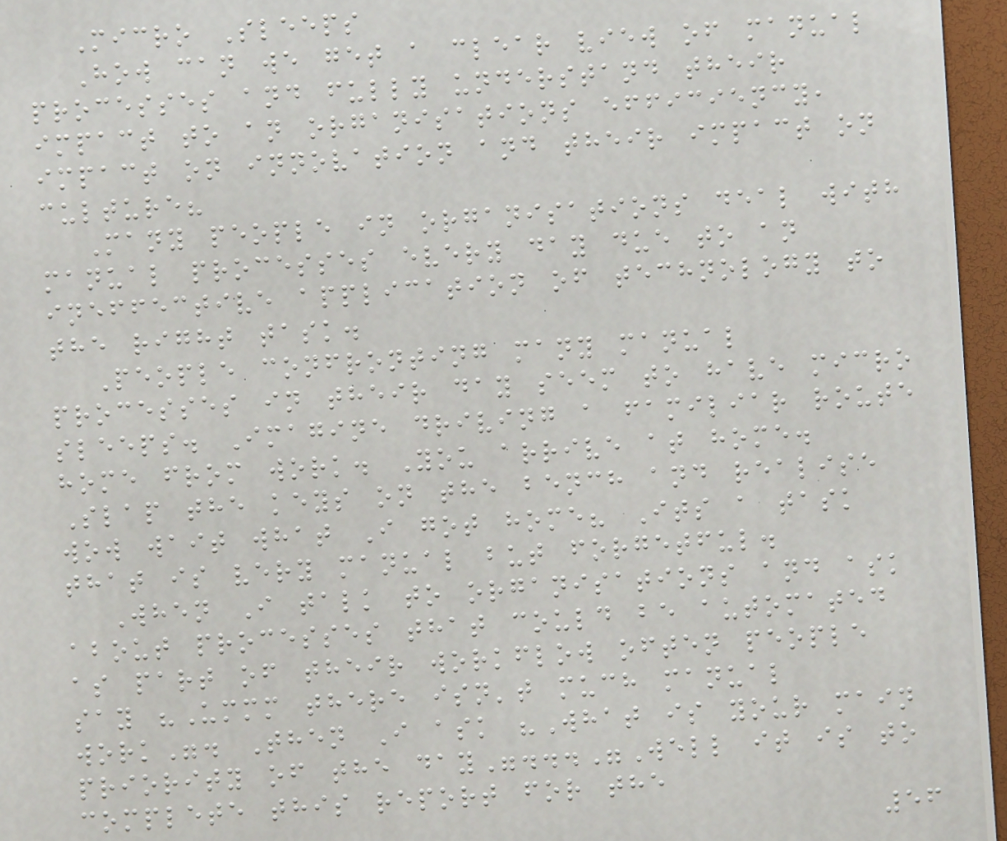Micro Sleeps
How can we get a clear view of manual
processes and fully understand their
impact to an organisations efficiency,
impact on innovation and their impact on
culture?
Many people in organisations deal with
manual processes every day due to an
ineffective application of technology to
the right task.
People confronting many manual
processes in their day seem to have micro
sleeps. Imagine driving a familiar route
home from work. You arrive at home.
Slap the keys on the bench and realise
wow wait what I got home? Its a task
that is very manual but forgetful.
When I talk to organisations and ask
about processes that could be automated
as part of their workflow often people
say "Ummm there isn't much manual
work". Then I ask "What is your main
priority of the day"..."Well it is to
complete this report for the
56
